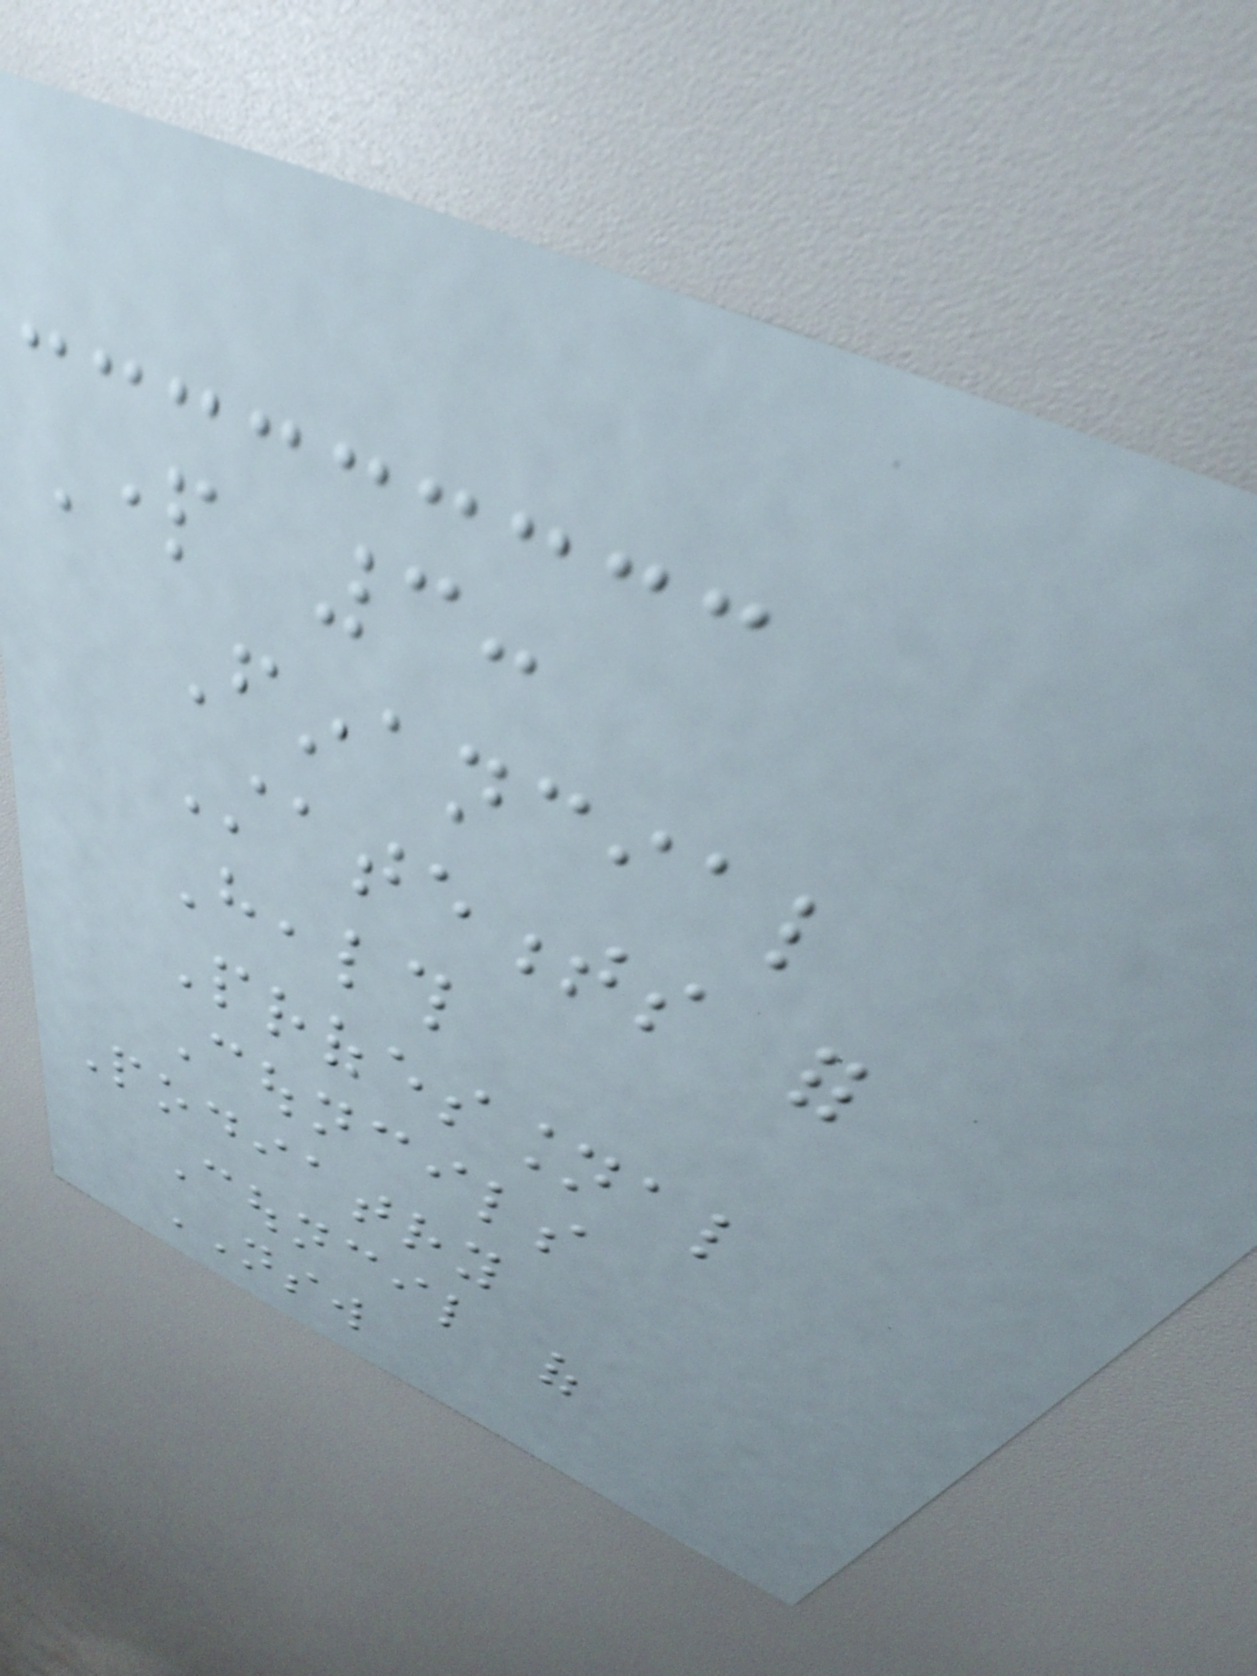Part 3:
Financial
Statements for
Health
Professional
Councils
Podiatry
Council of
NSW
